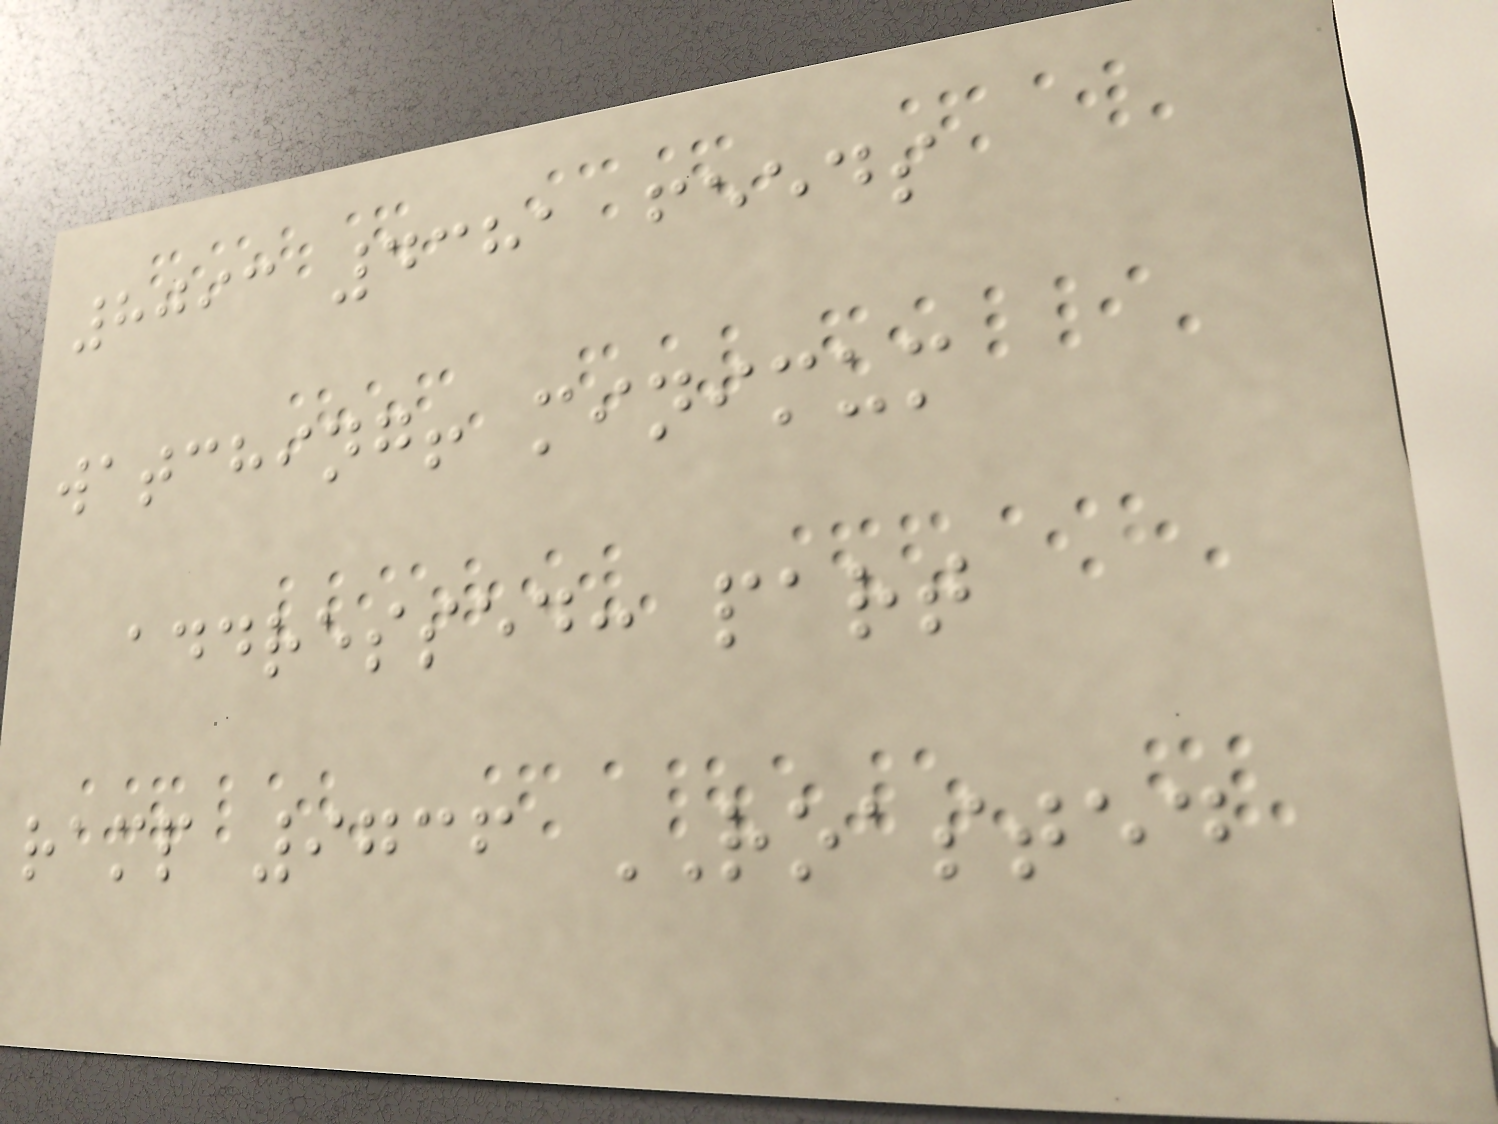8093 4381 feeds
watching! minimum
addressed: part
ramp 9736 ROASTED
